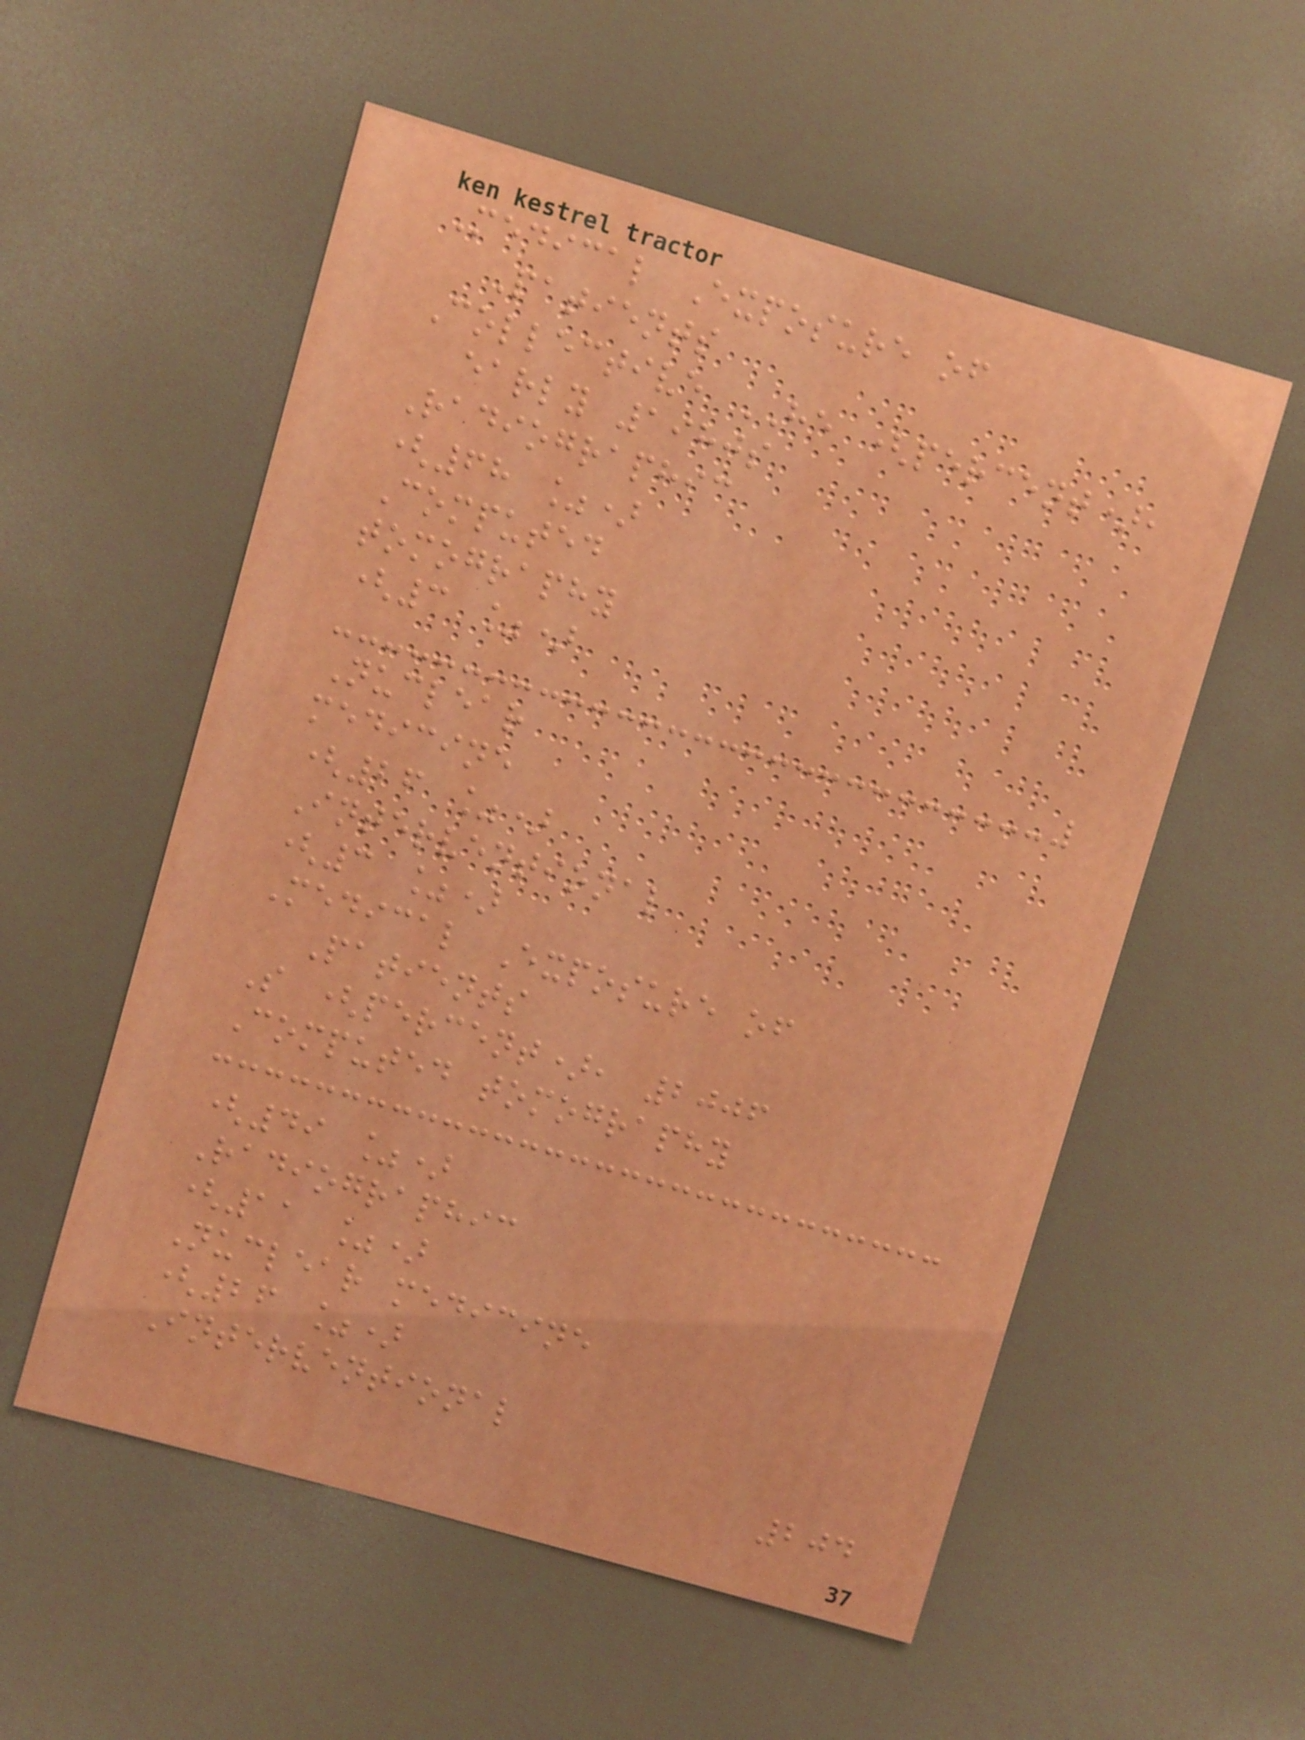Medical Exposure of
Patients
Collective HE (percent),
early 1980s
Radiographic
(68 %)
Computed
tomography
(3 %)
Nuclear
medicine
(26 %)
Interventional
(3 %)
Medical Exposure of
Patients
S (percent), 2006
Computed tomography
(49 %)
Radiographic
(11 %)
Nuclear medicine
(26 %)
Interventional
204
